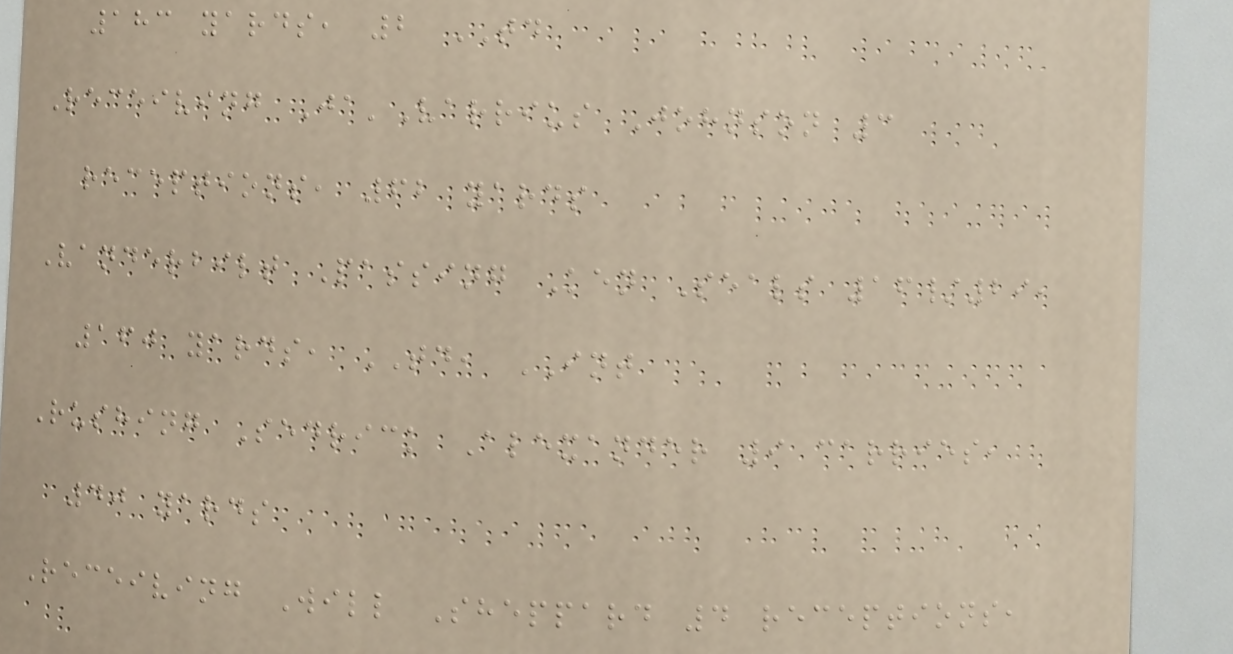183 yards, 2 TD
Receiving Ja'Varrius Johnson 3
receptions, 62 yards
Vanderbilt Passing Ken Seals 16/29,
160 yards, TD, INT
Rushing Sedrick Alexander 9 carries,
40 yards
Receiving Will Sheppard 4 receptions,
